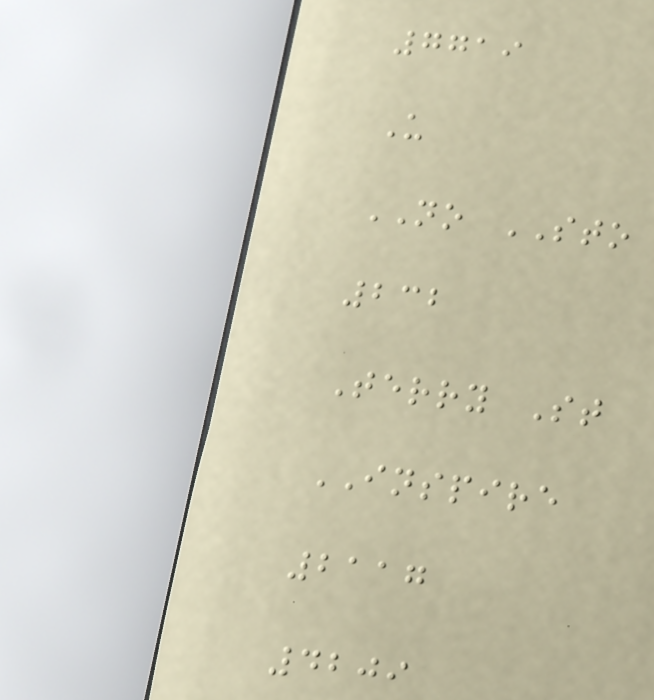7719
U
NO STO
232
Terry St
INSPIRE
2117
4209
